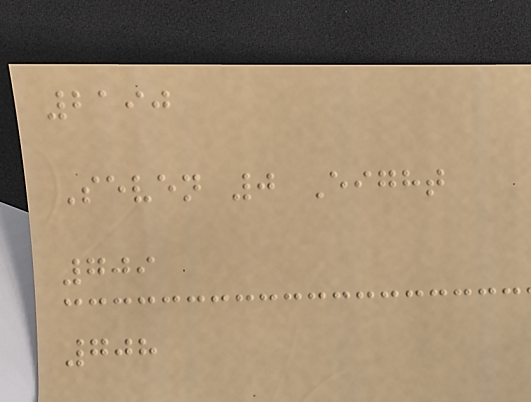2190
Seven 0 Eight
709
708
